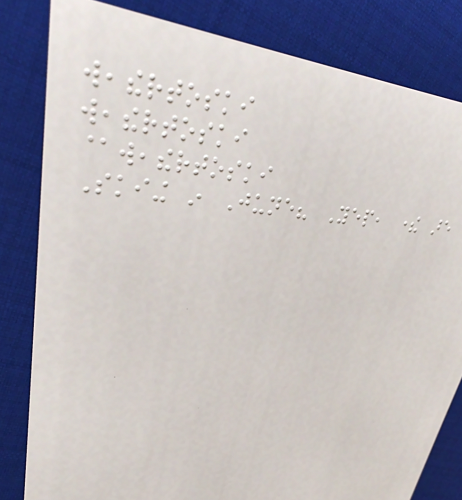weathertoski
weathertoski
@weathertoski
Skiing in June? Yep, there are
